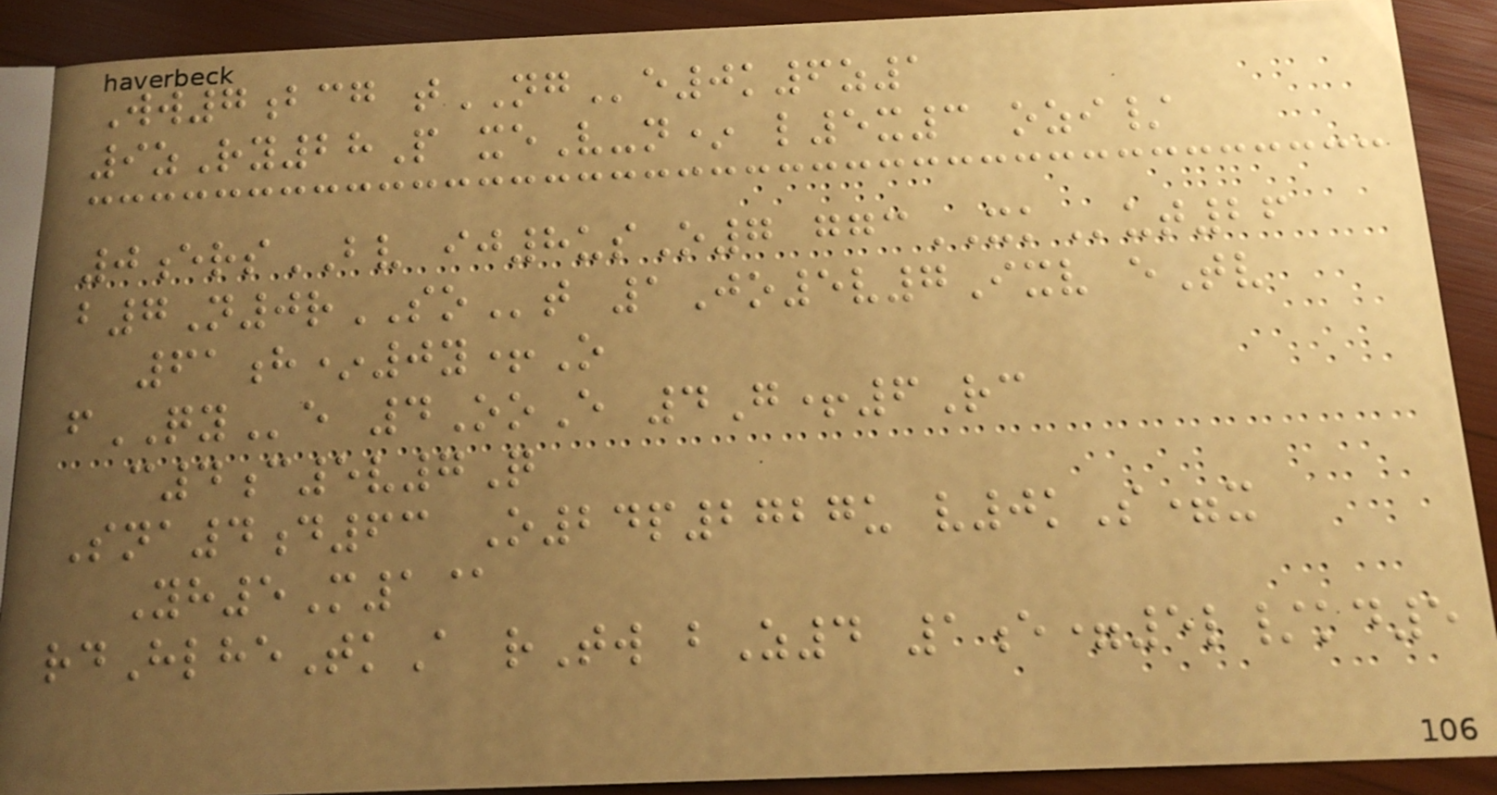Ww7bcg tNGe0k6z1
9zRy28P xeV-n* l5x3 ozi/
0ersBV ij8usO7 ggcXKut26
b7N0rSOt 1Jo5v7Ixv eTv
61h*0y+O
fQYe 4OoE 4G+6Rc
c4c5v7Q
Sna4d63 O24p2727u v0kS=x
Yh5M1@
rdHlheTkA rTw bZ4 1e=5l/kd5
